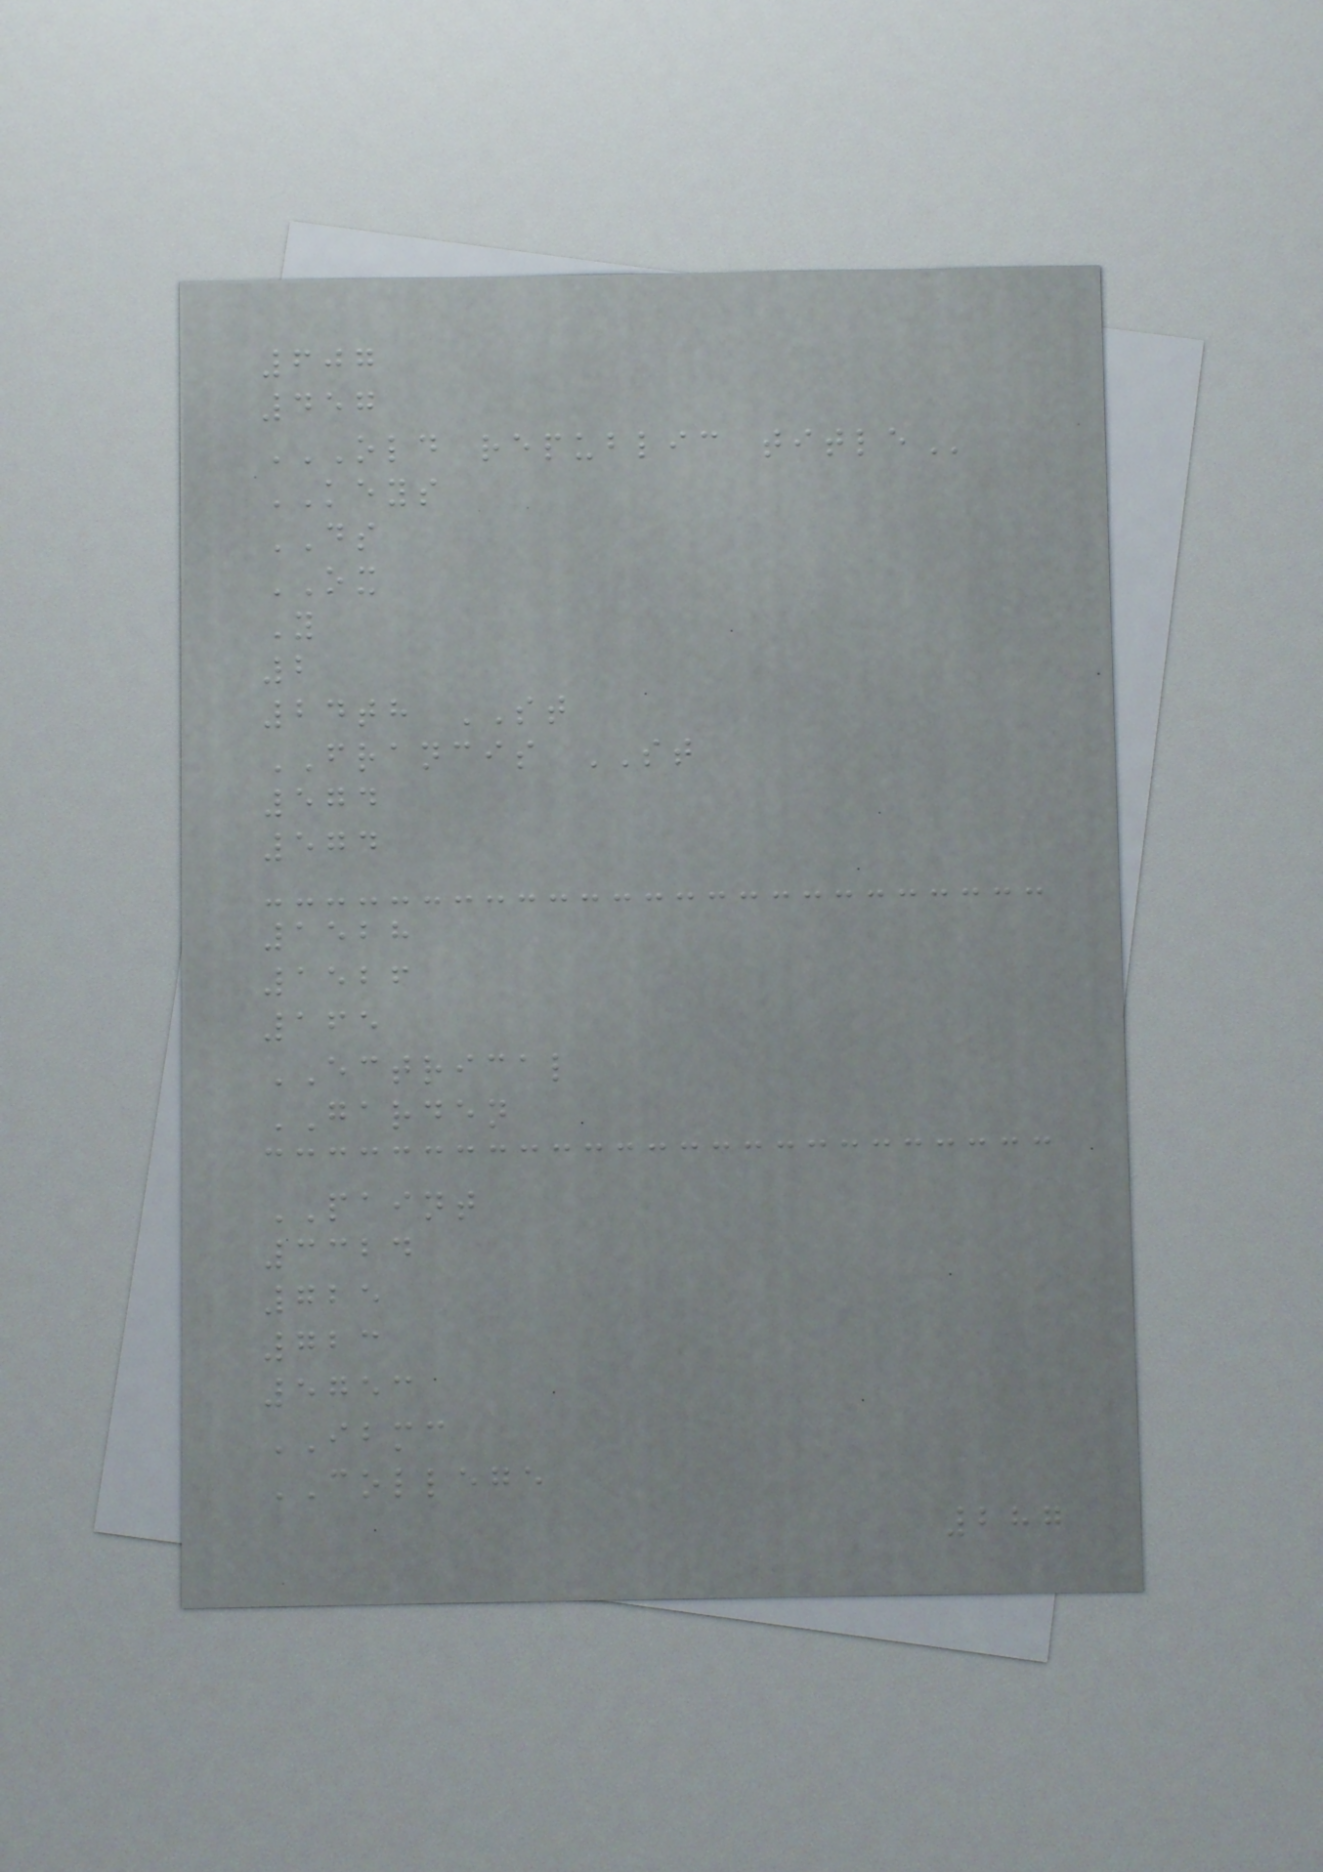607
457
OLD REPUBLIC TITLE
KEYS
DS
OX
Y
2
24th ST
FRANCIS ST
574
574
1528
1526
165
ECTRICAL
GARDEN
PAINT
3324
725
723
5753
IBMC
COLLEGE
287
